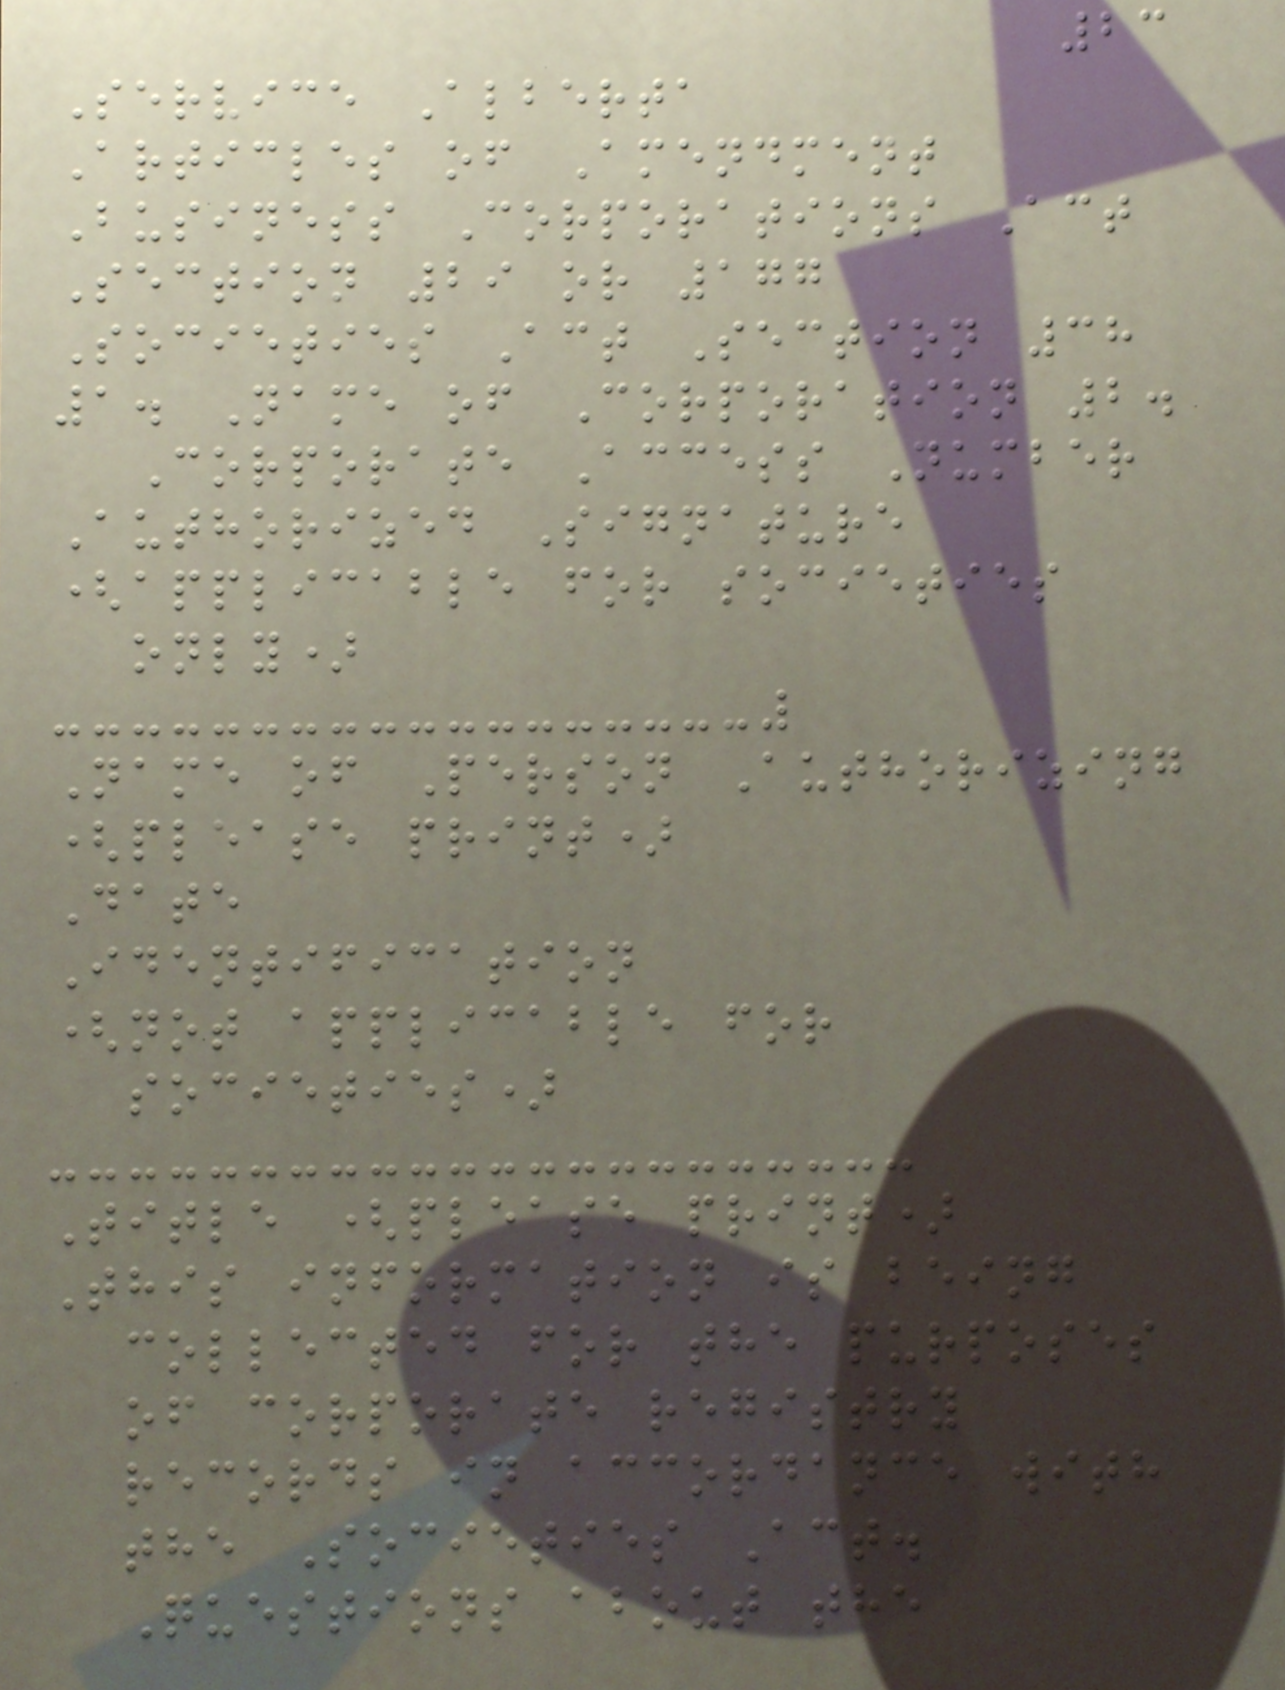23
Service Alberta
Articles of Amendment
Business Corporations Act
Section 29 or 177
Societies Act Section 38
1. Name of Corporation 2.
Corporate Access Number
Authorized Signature
(applicable for societies
only)
Name of Person Authorizing
(please print)
Date
Identification
(not applicable for
societies)
Title (please print)
This information is being
collected for the purposes
of corporate registry
records in accordance with
the Societies Act.
Questions about the
